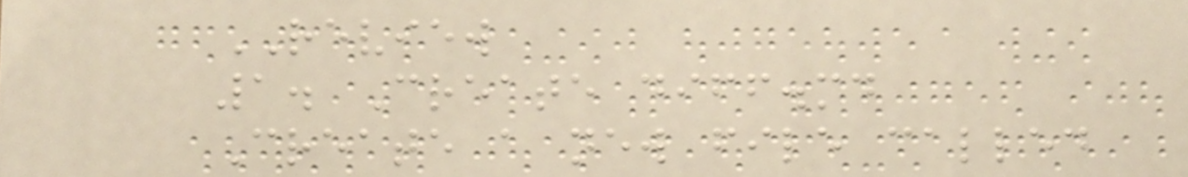REVIEW
1. Create diff.md
Create a new file called
